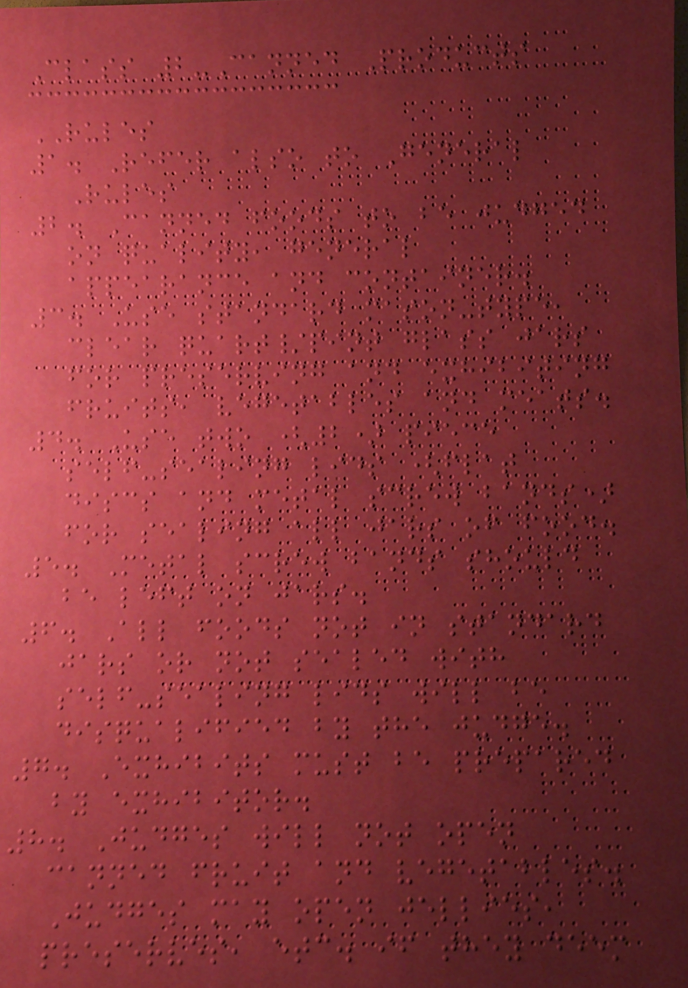Class 2-Canned Products
RULES
1. Refer also to General
Rules
2. Canned foods to be judged
on quality, general
appearance and container.
3. Use standard mason-type,
clear quart/pint glass jars
for preserving and exhibiting
fruits, vegetables and meats.
4. Use two (2) piece
self-sealing lids (flat
discs and metal screw bands)
for sealing all jars of food.
5. Metal screw bands should
be left on jars.
6. All foods not in standard
jars or not sealed with
self-sealing lids will be
disqualified by the judge.
7. Exhibits must be prepared
by exhibitor.
8. Judges will not open
canned fruit and vegetables.
Judges may open jellies,
preserves, etc. if they deem
